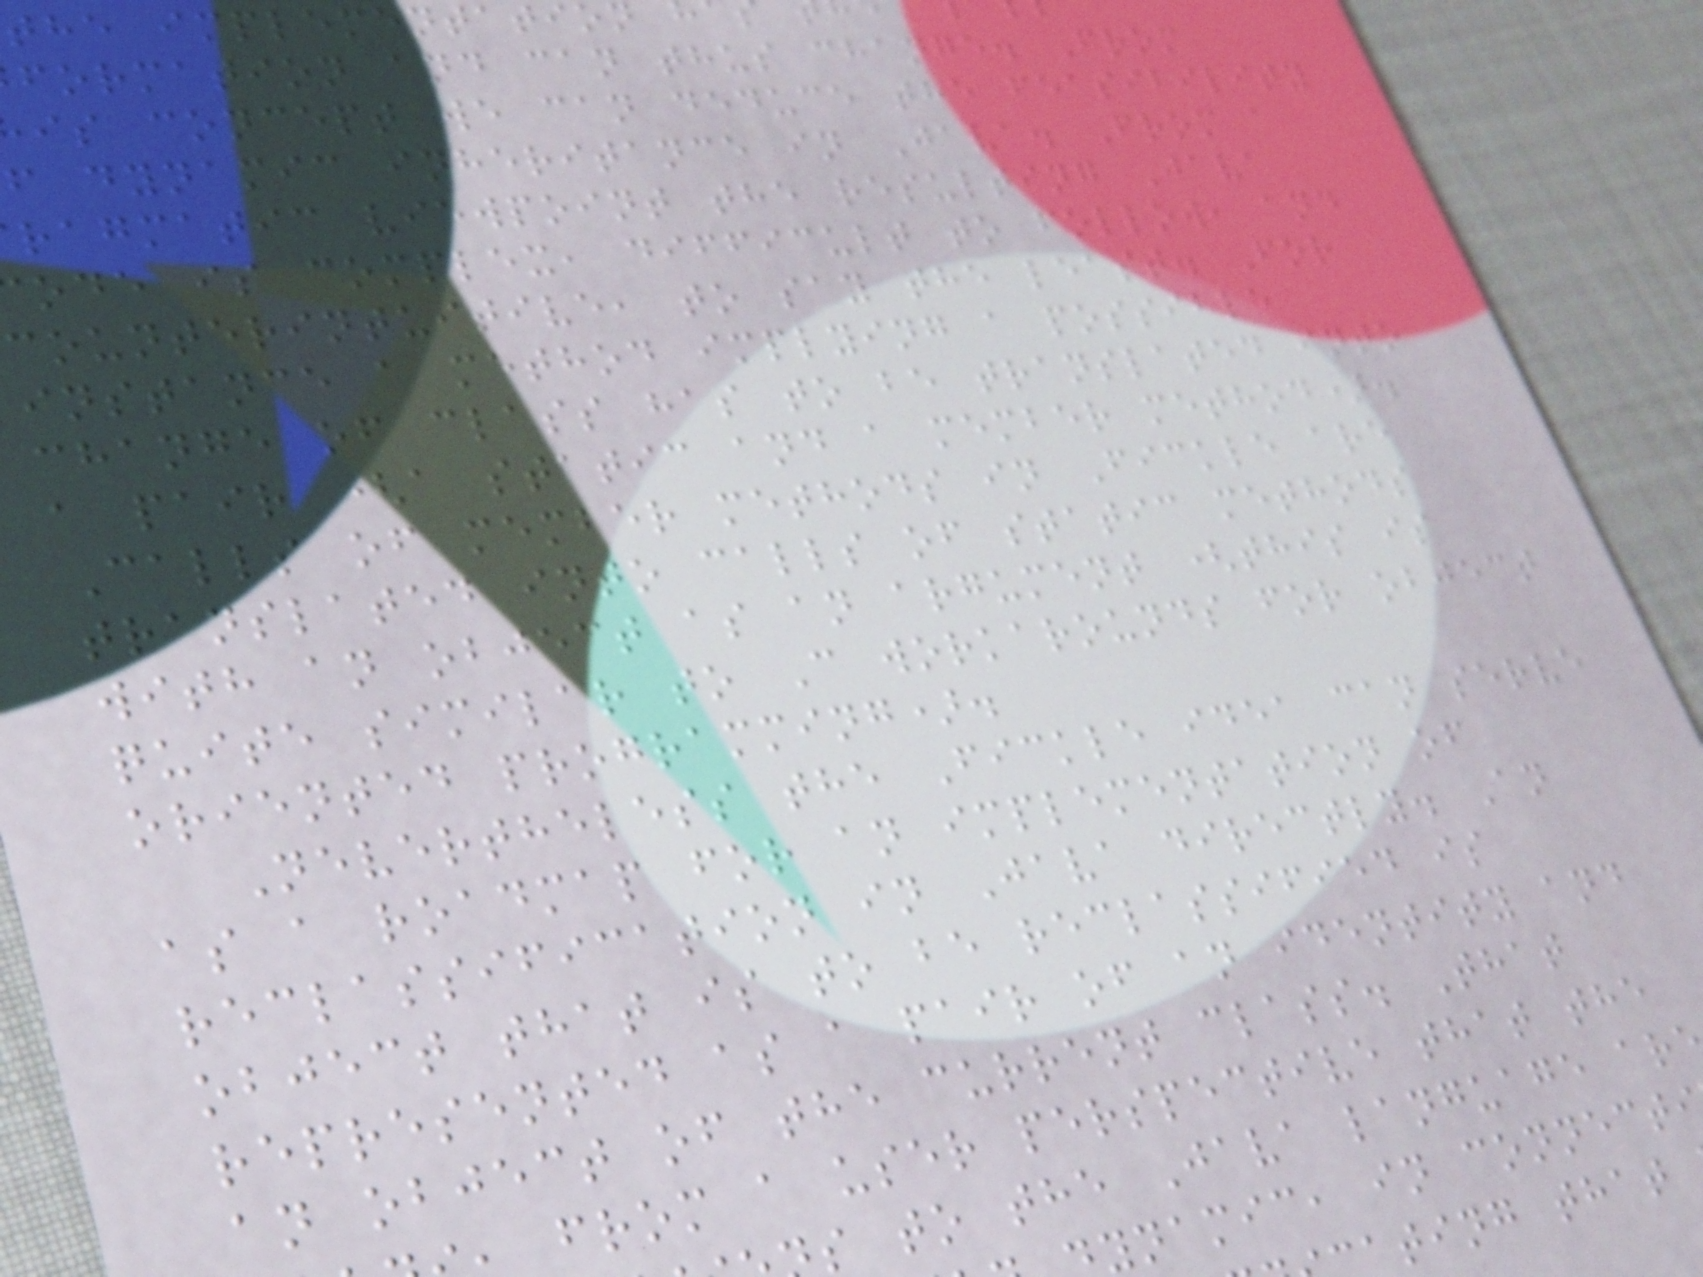the implementation
formation and can thus change. From
is concept we can deduce the feasibility
f dynamic inheritance in Java. From a
ragmatic viewpoint the resulting Java
ode is complex, difficult to follow, and
counterintuitive, to say the least. For
instance a method implying a possible
change of class has to be translated into
a pair (a static and a member method).
Calls of member methods in Fickle are
translated into calls of static methods
with an object as an argument (this is
quite similar to C workarounds for object
oriented programming).
Nevertheless the Fickle idea can serve
as a roadmap for an implementation of
reclassification in Java directly. An
object that is to be reclassified is
represented as a pair of an identity and
an object of the current class. That
from a user perspective that the
s to the Java language ar
ynamic, in connecti
ating that
